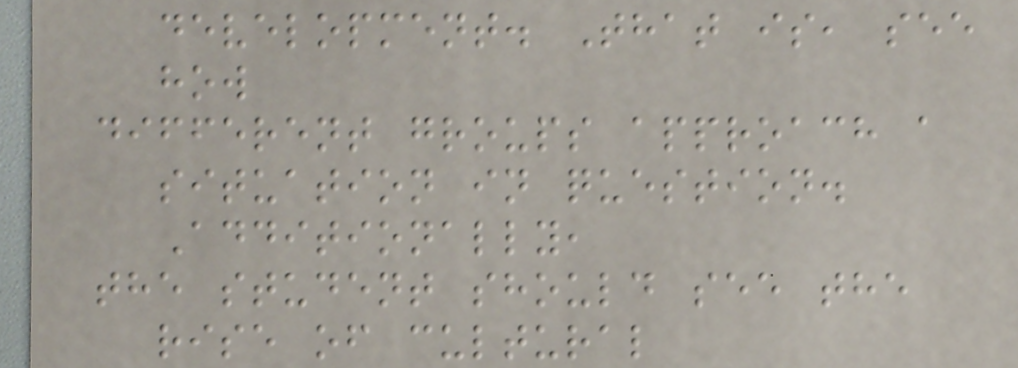development. That is, see
how
different groups approach a
situation in question.
Additionally,
the student should see the
rise of cultural
